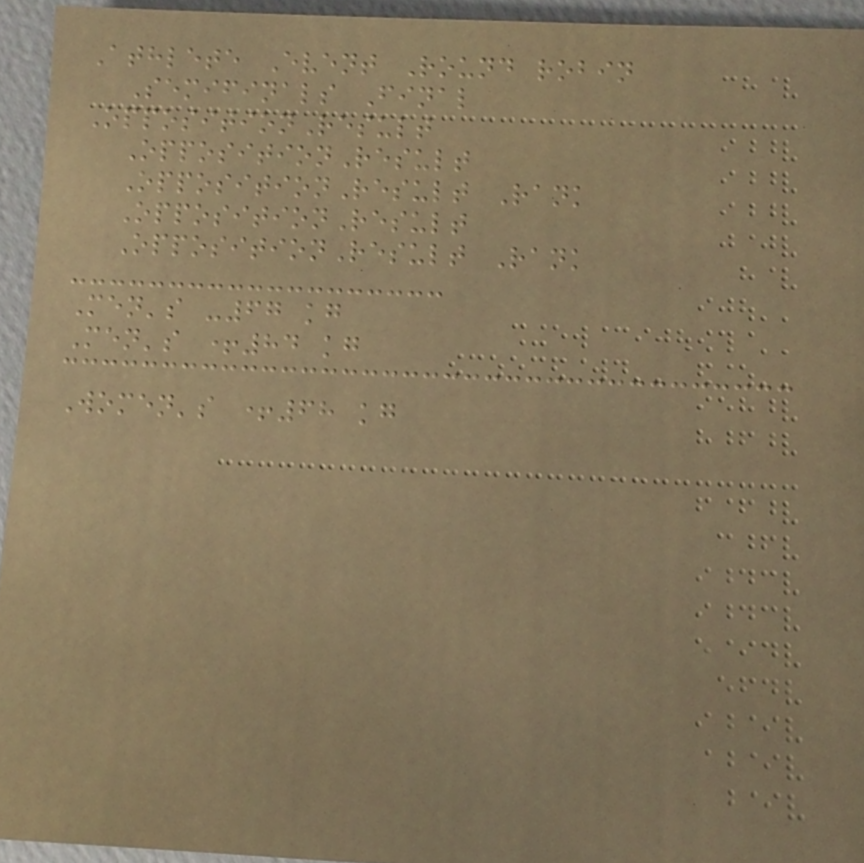Athlete Event Round robin
Semifinals Final
OppositionResult
OppositionResult
OppositionResult Rank
OppositionResult
OppositionResult Rank
Men's -67 kg
Men's +84 kg
Women's +68 kg
